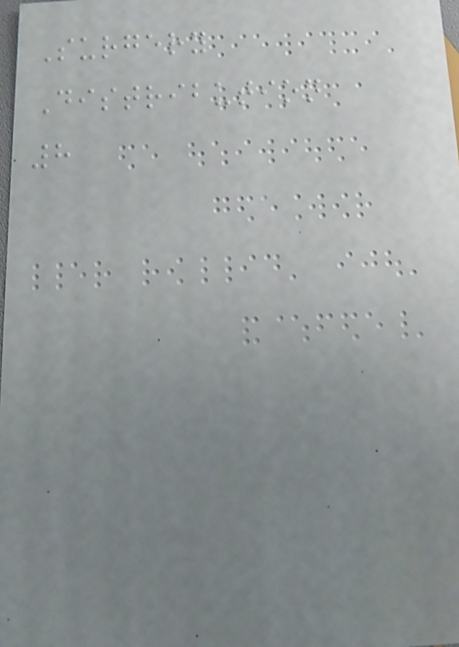Surgery
Distribution
8
